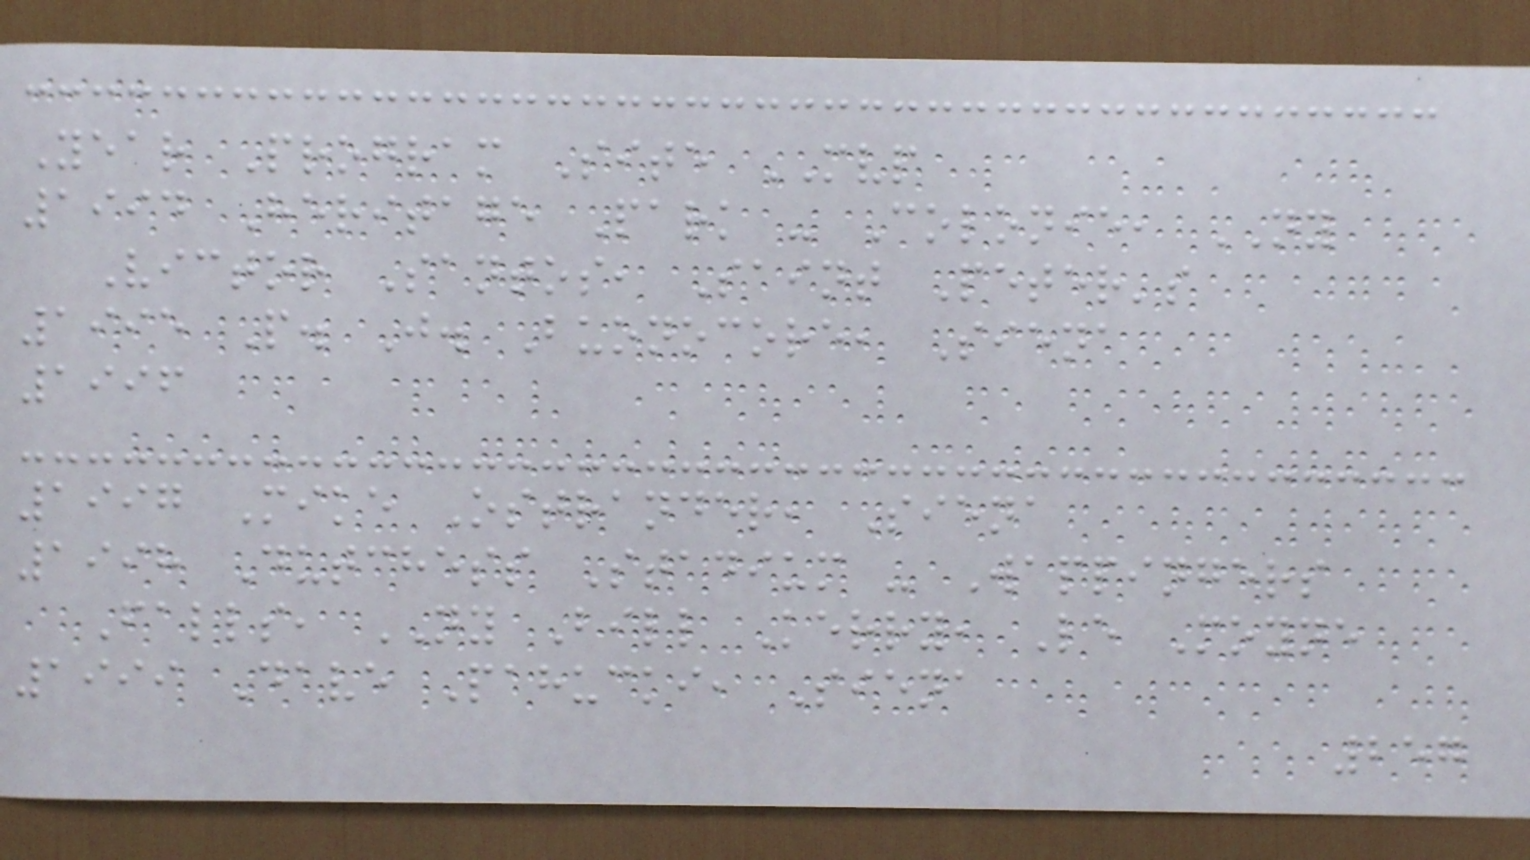Year Program Site MVP
1994 Heritage Park - Colonie, NY
Victor Santos, Saint Peter's
1995 P. J. Buonocore, Siena
1996
1997 Mike Ostrander, Siena
1998 Dutchess Stadium - Wappingers
Falls, NY Bill Kerry, Le Moyne
1999 Dave Pahucki, Siena
257
